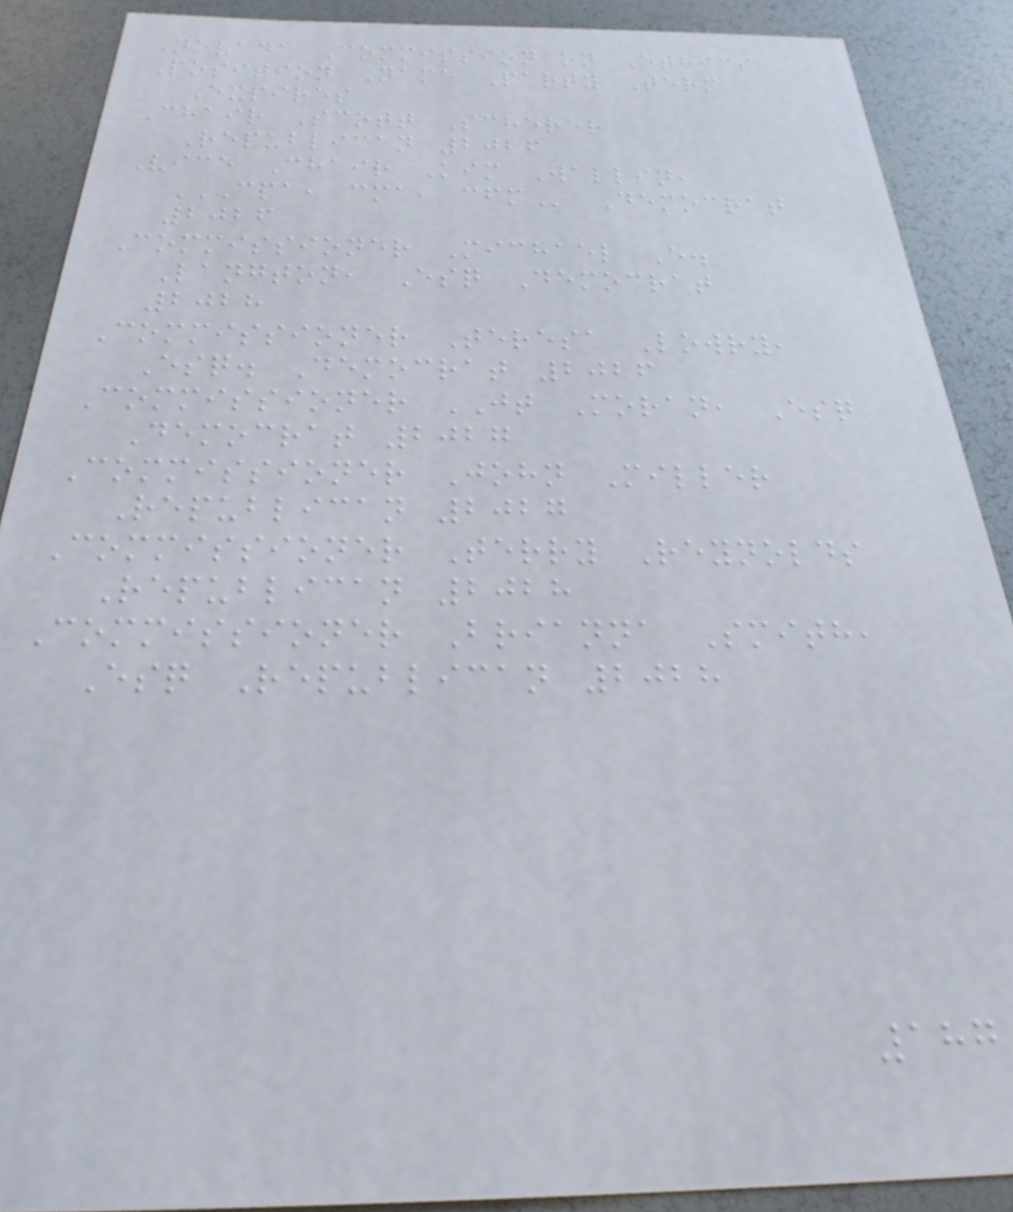Nevada Commission on Ethics
Position Name Party Term
Expires
Chair Scott Scherer
Republican 2026
Vice Chair Kim Wallin,
CPA, CMA, CFM Democrat
2026
Commissioner Michael E.
Langton, Esq Democrat
2028
Commissioner Teresa Lowry,
Esq. Democrat 2026
Commissioner JT Moran, Esq
Democrat 2027
Commissioner John Miller
Republican 2027
Commissioner Terry Reynolds
Republican 2028
Commissioner Brianna Smith,
Esq Republican 2028
187
